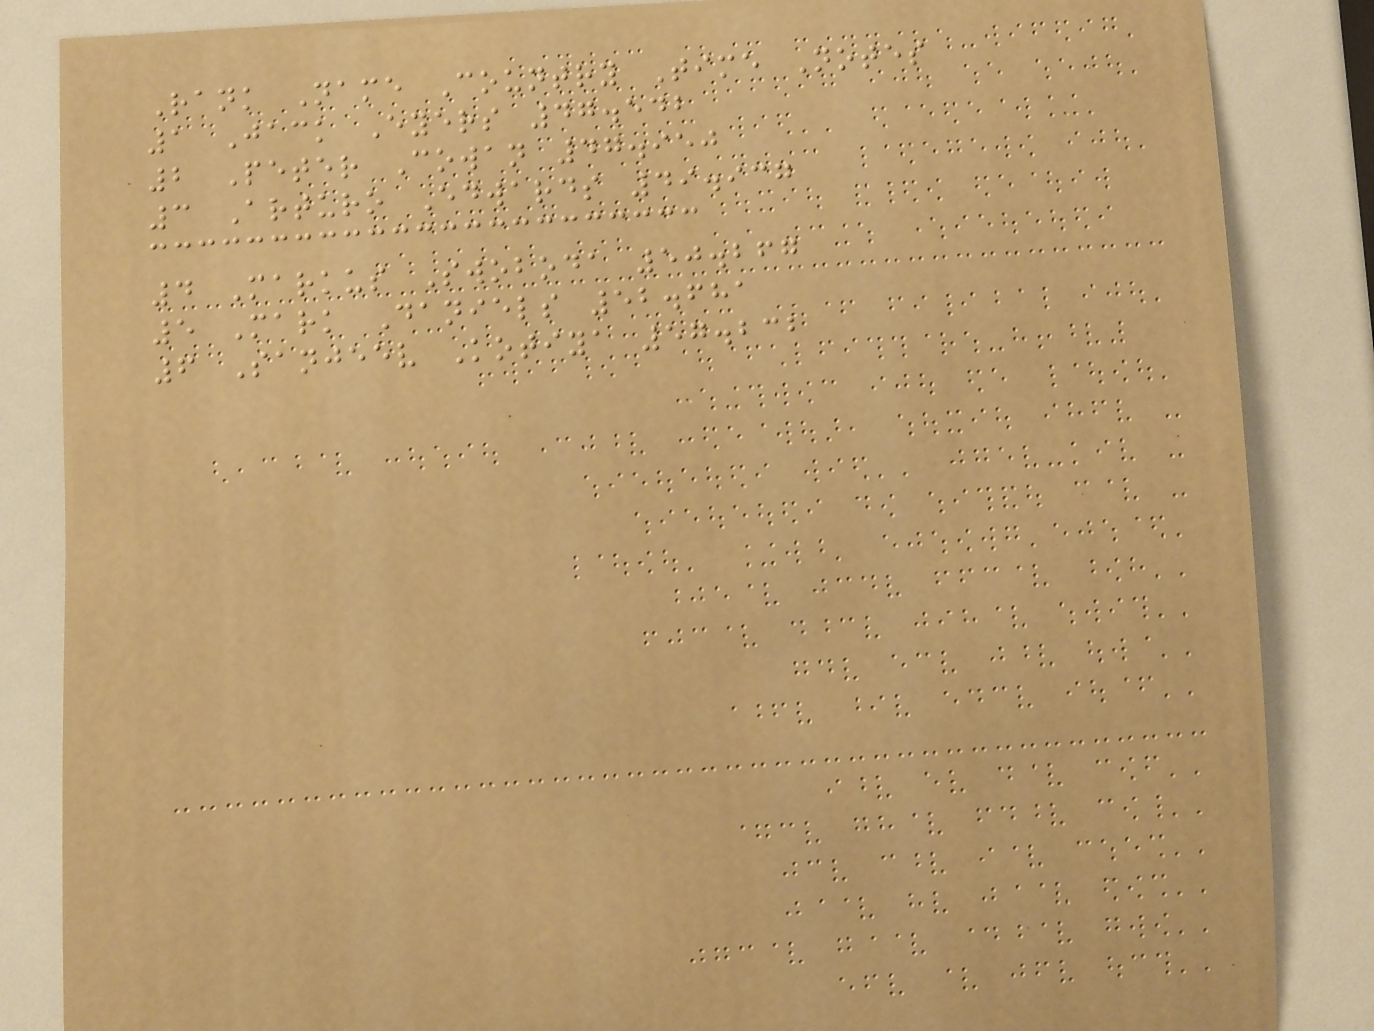Rank Name Country Time Notes
1 Jack Eyers 47.542
2 Peter Cowan 47.950
3 Arturo Edwards 49.937
4 Markus Swoboda 50.267
5 Mark Daniels 52.681
6 Sanjeev Kotiya 57.232
